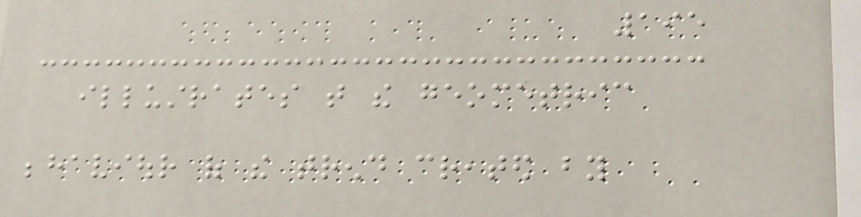195
illustrates that the geometric
behaviour of the trend created by
